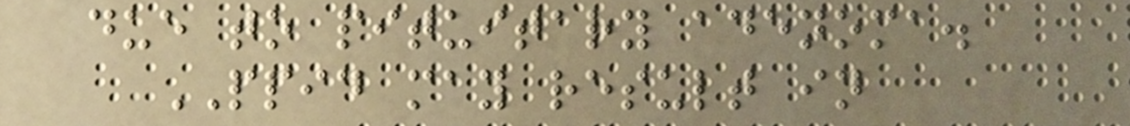due to pituitary adenoma.
PPID may result in
